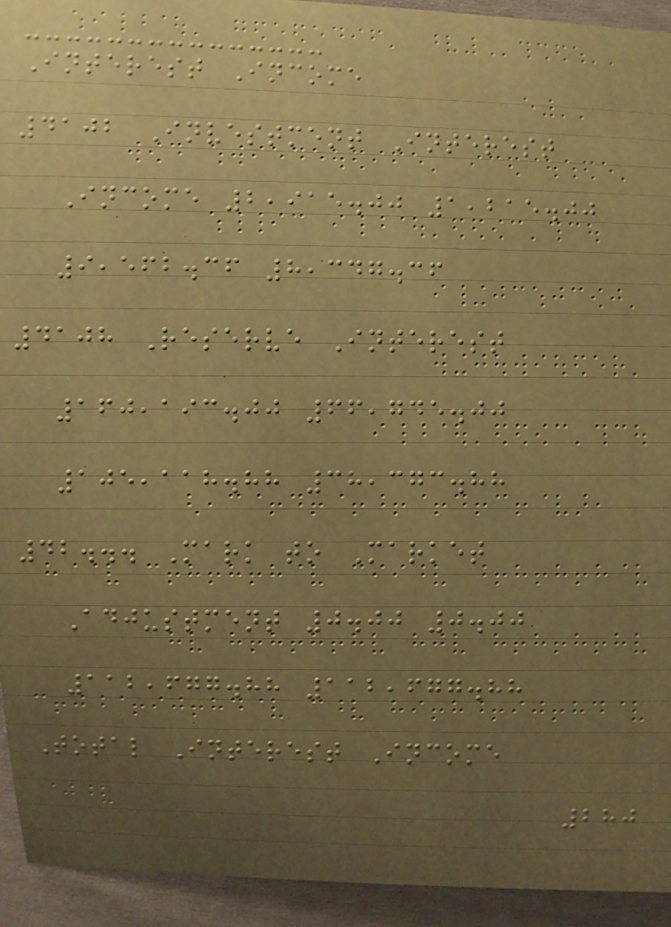Interest Income
4102 Investment Interest
Income 2,915.00 1,215.00
9,562.36 8,347.36
4108 Reserve Interest
160,193.00 66,745.00
105,118.88 38,373.88
42... Mark to Market
Adjustment 0.00 0.00
112,677.88 112,677.88
Total Interest Income
280
